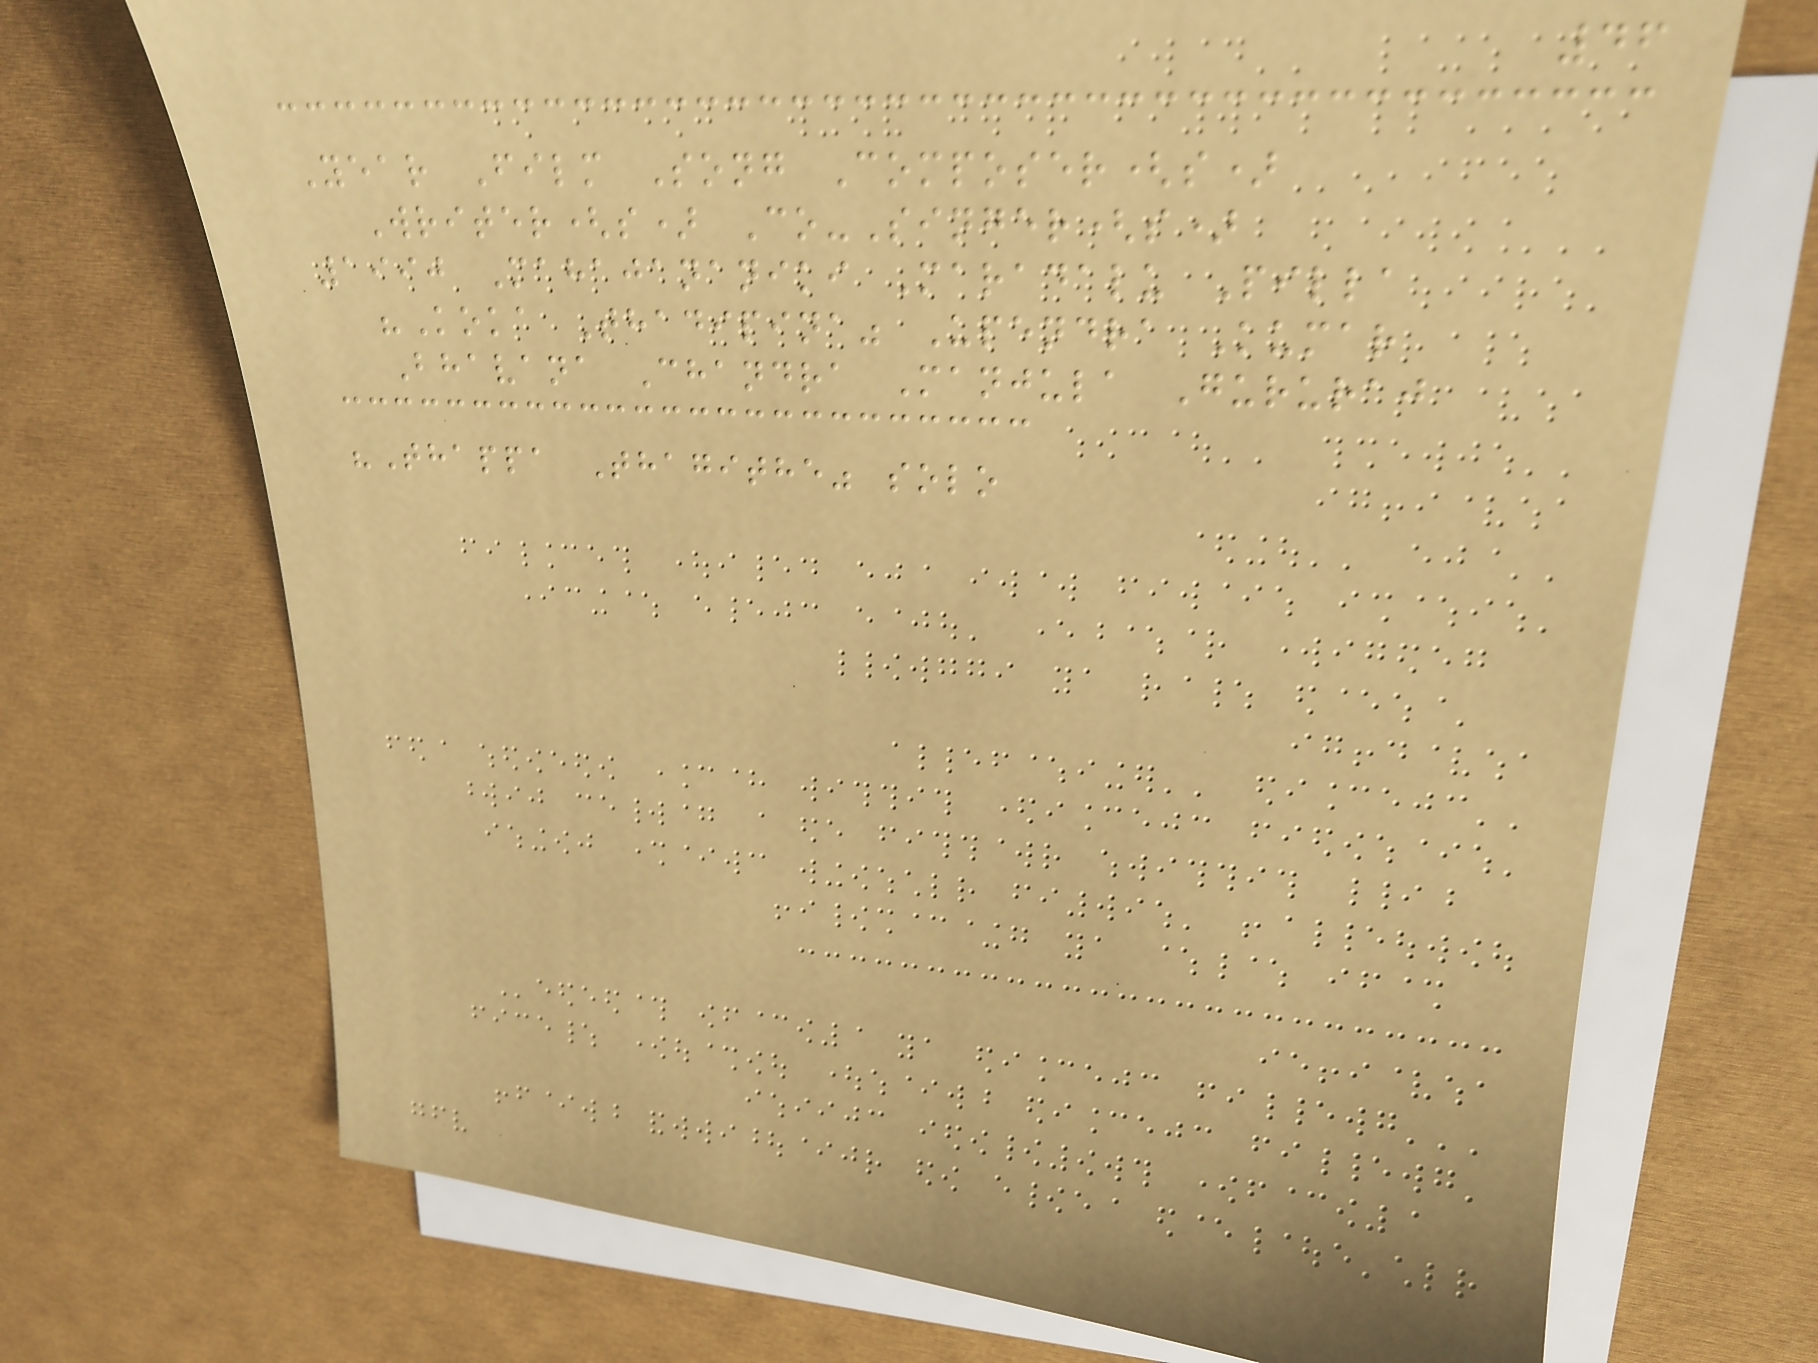46
Year Film Song Composer(s)
Writer(s) Co-Singer(s)
1990 Mahajananiki Maradalu Pilla
"Koka Thadipina" Upendra Kumar
Bhavana Chandra Manjula Gururaj
"Thappa Thagithe" solo
